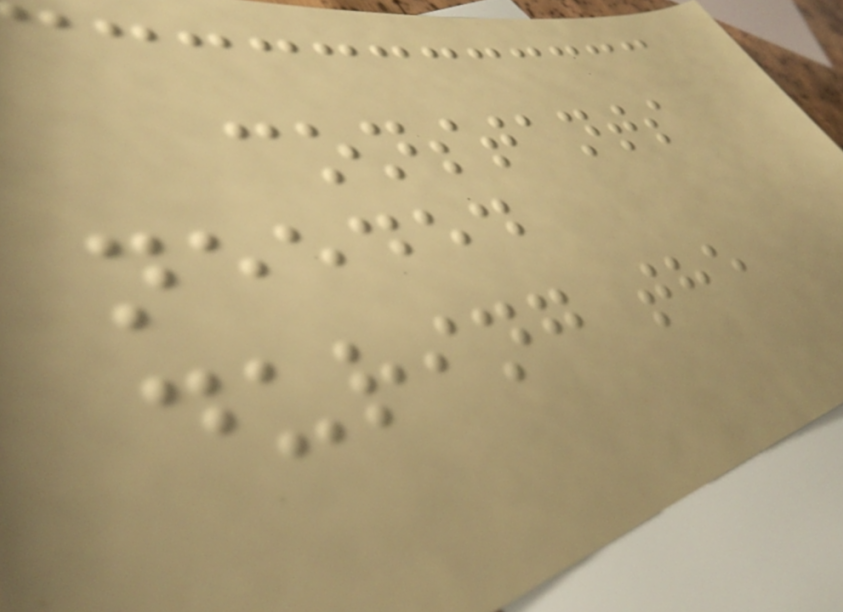constants
needed
during the
